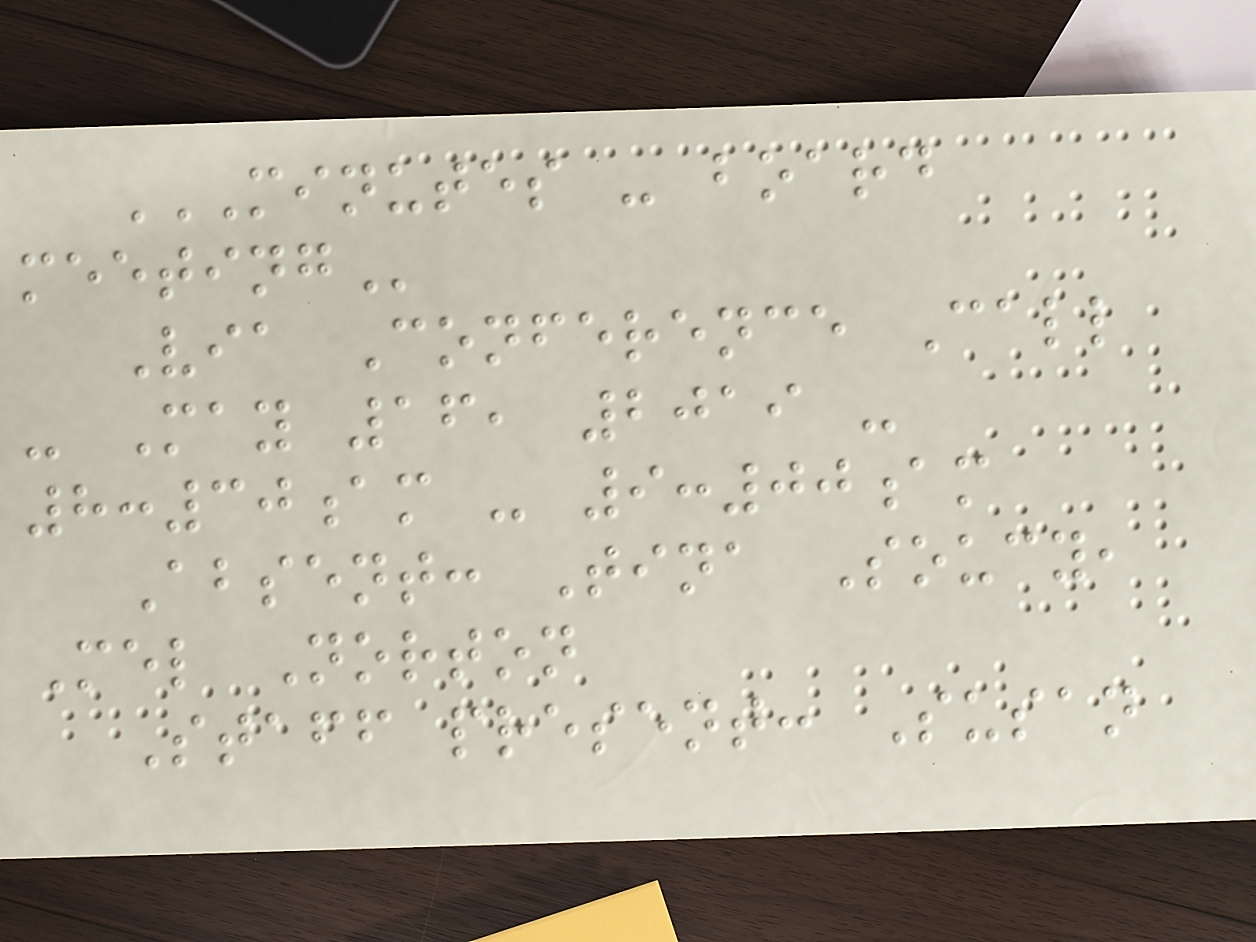MINUTES - BOARD
MEETING
Via Conference Call
- May 16, 2019 -
8:30am - 9:00am
Absent: Tina Soucy,
Mel Norton
Staff present: Susan
